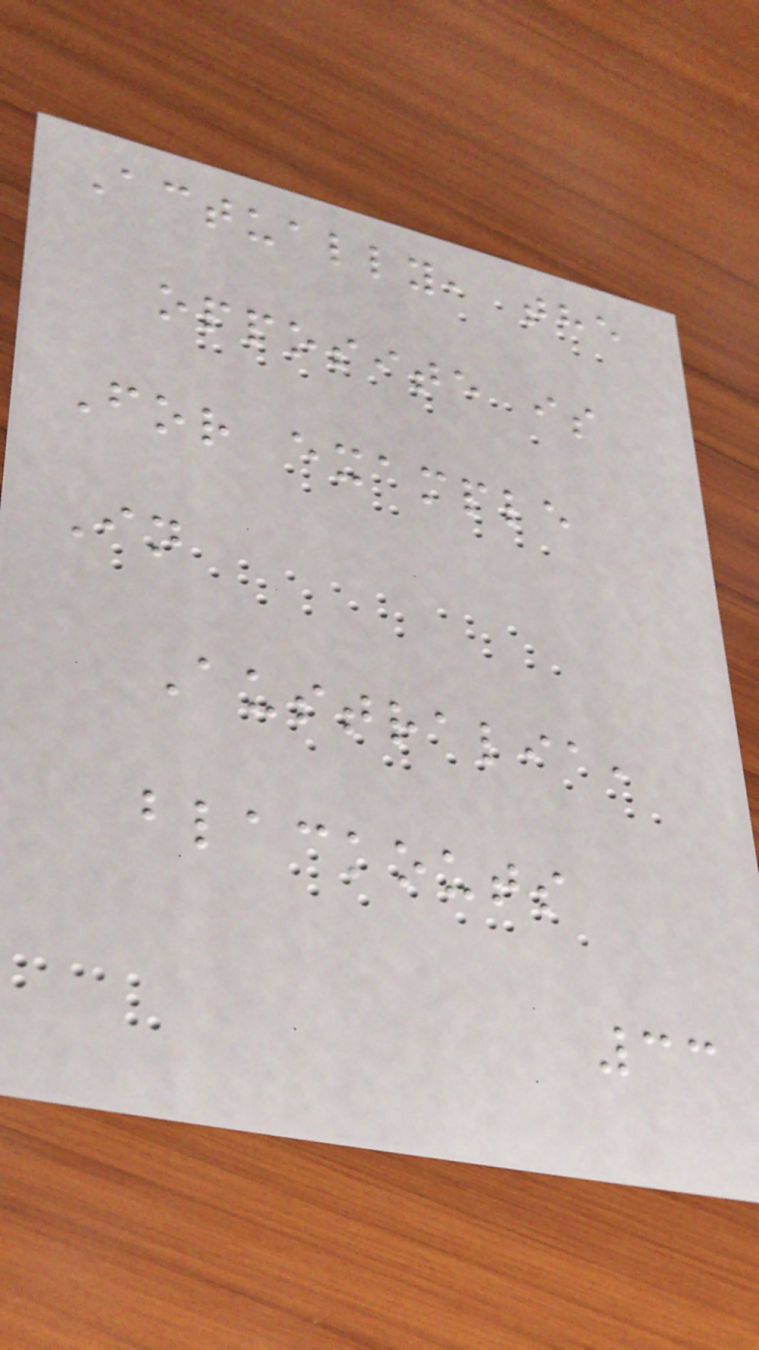Actually, the
opposite is
For example
In
Australia,
blackouts
33
